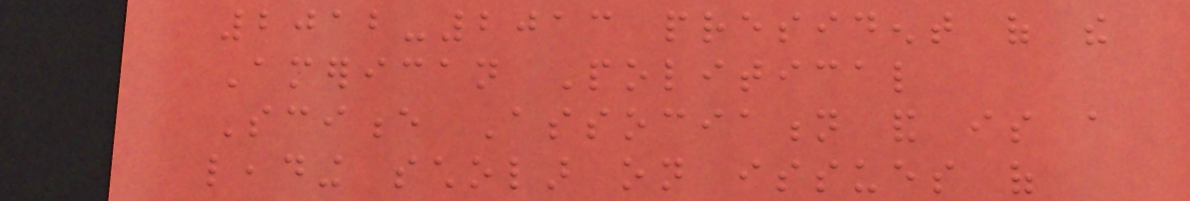2012-2013 president of the
American Political
Science Association and is a
leading scholar on issues of
